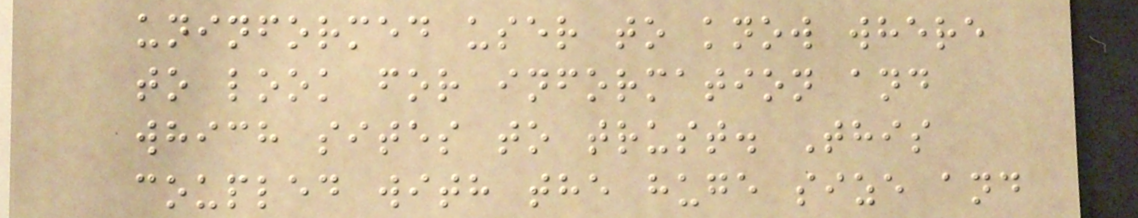uninformed user to know where
to look for information and
which sites to trust. This
coupled with the huge size and
